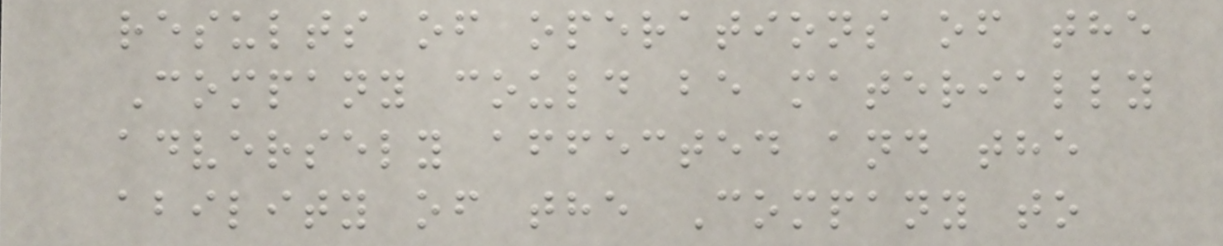results of operations of the
Company could be materially
adversely affected and the
ability of the Company to
